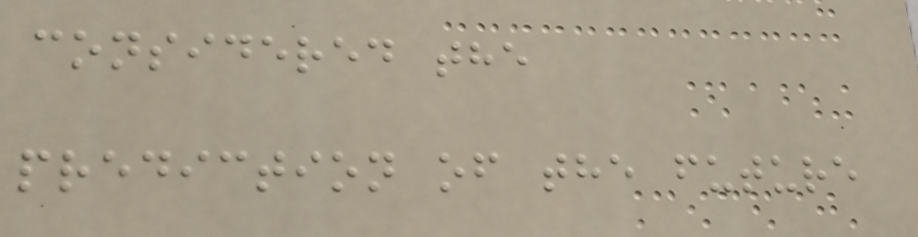considered the
prediction of the future
